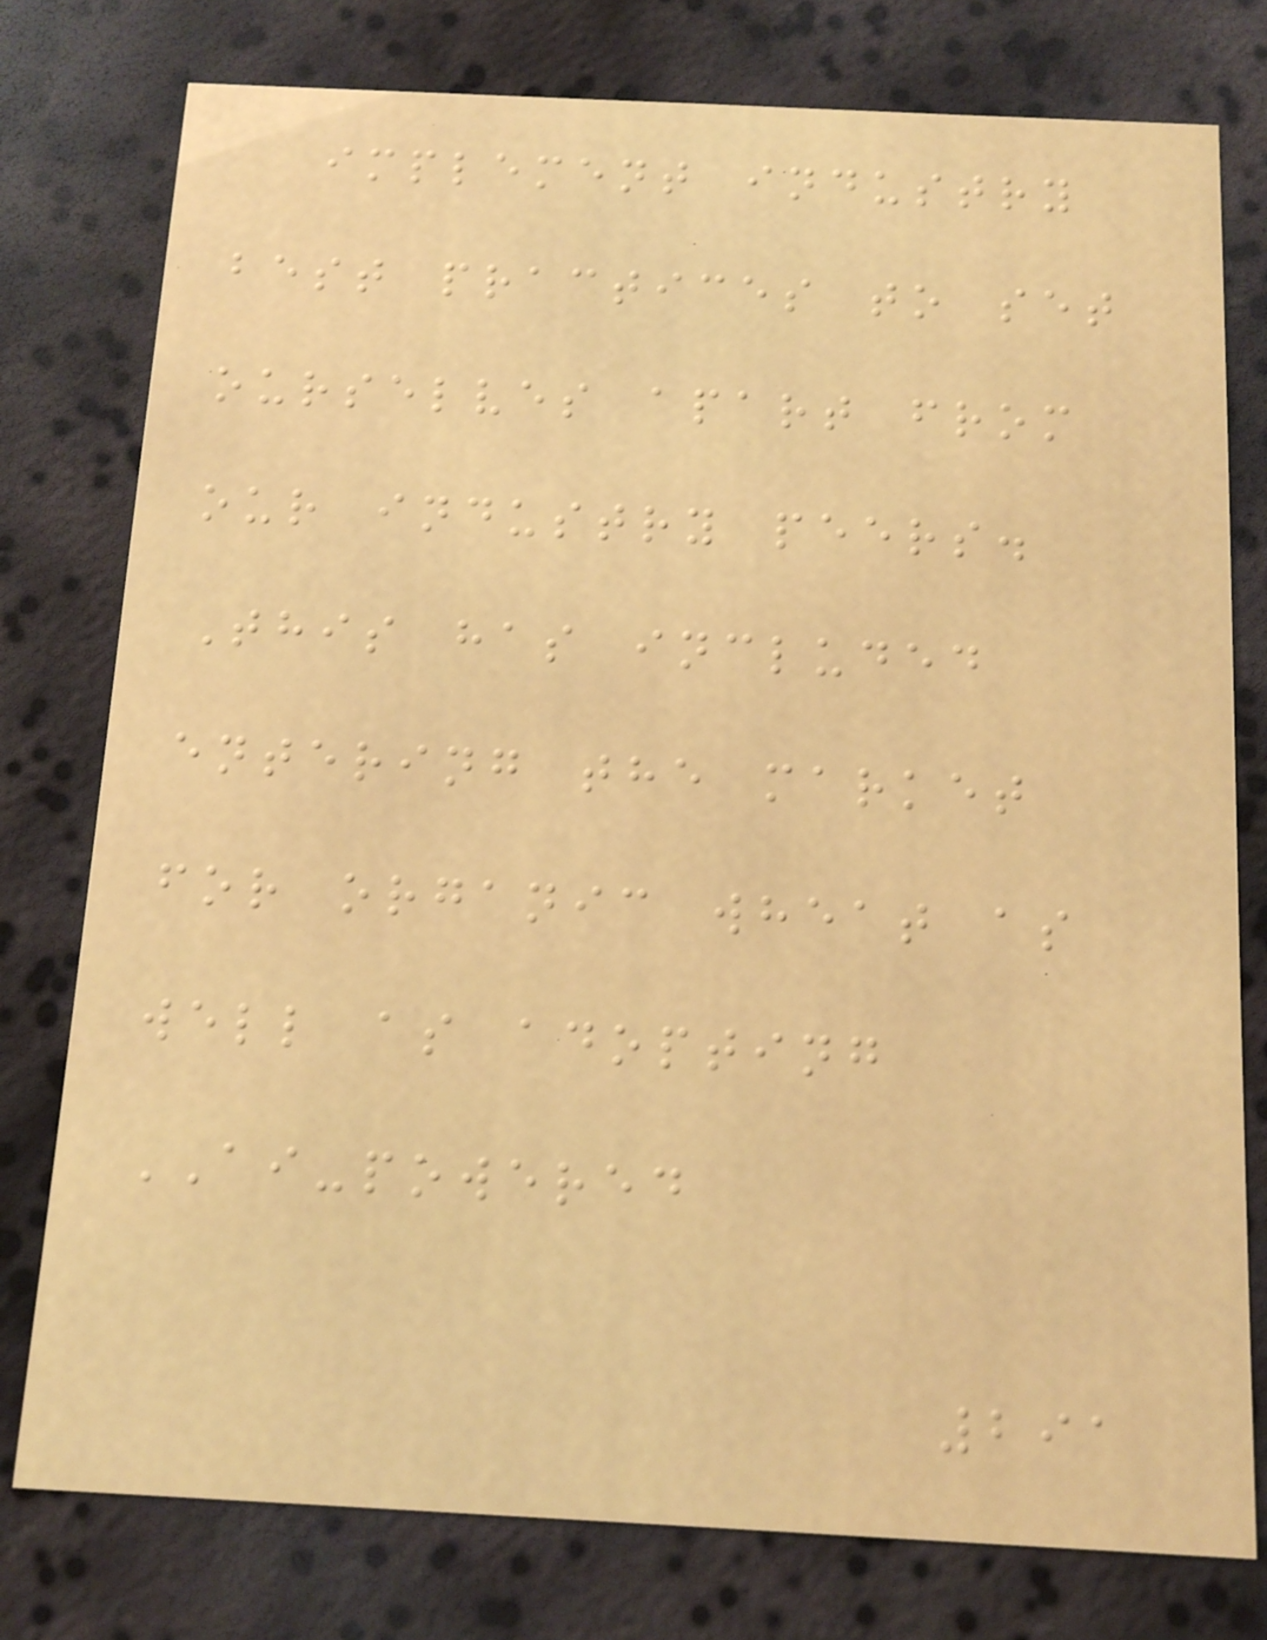implement industry
best practices to set
ourselves apart from
our industry peers.
This has included
entering the market
for organic wheat as
well as adopting
AI-powered
291
